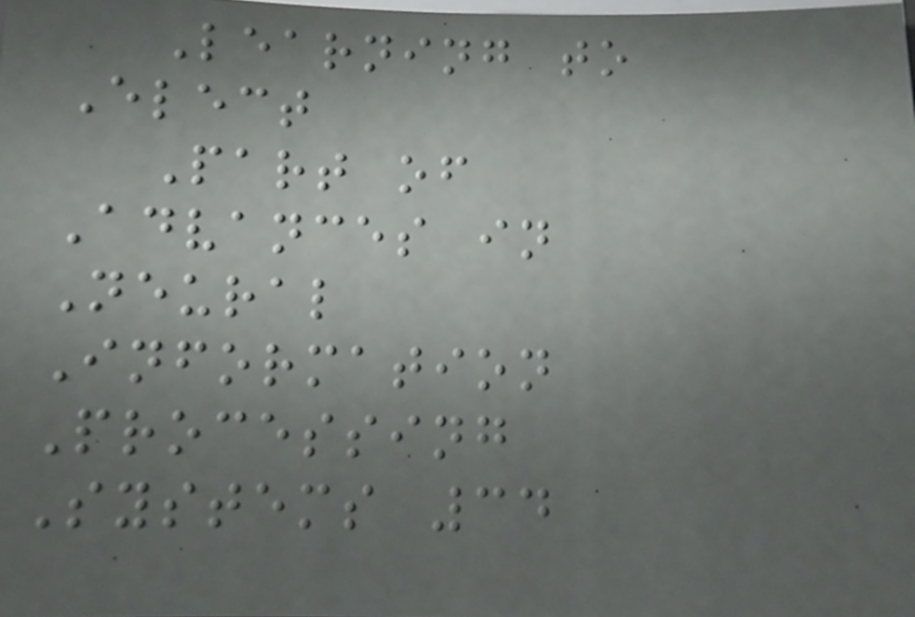Learning to
Elect
Part of
Advances in
Neural
Information
Processing
Systems 34
